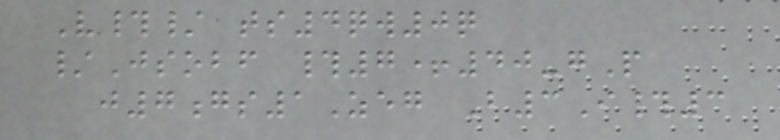V#/ ts4qw0q
/Jsobf #7+40-gP
j7gs1Zeg B3I#3
